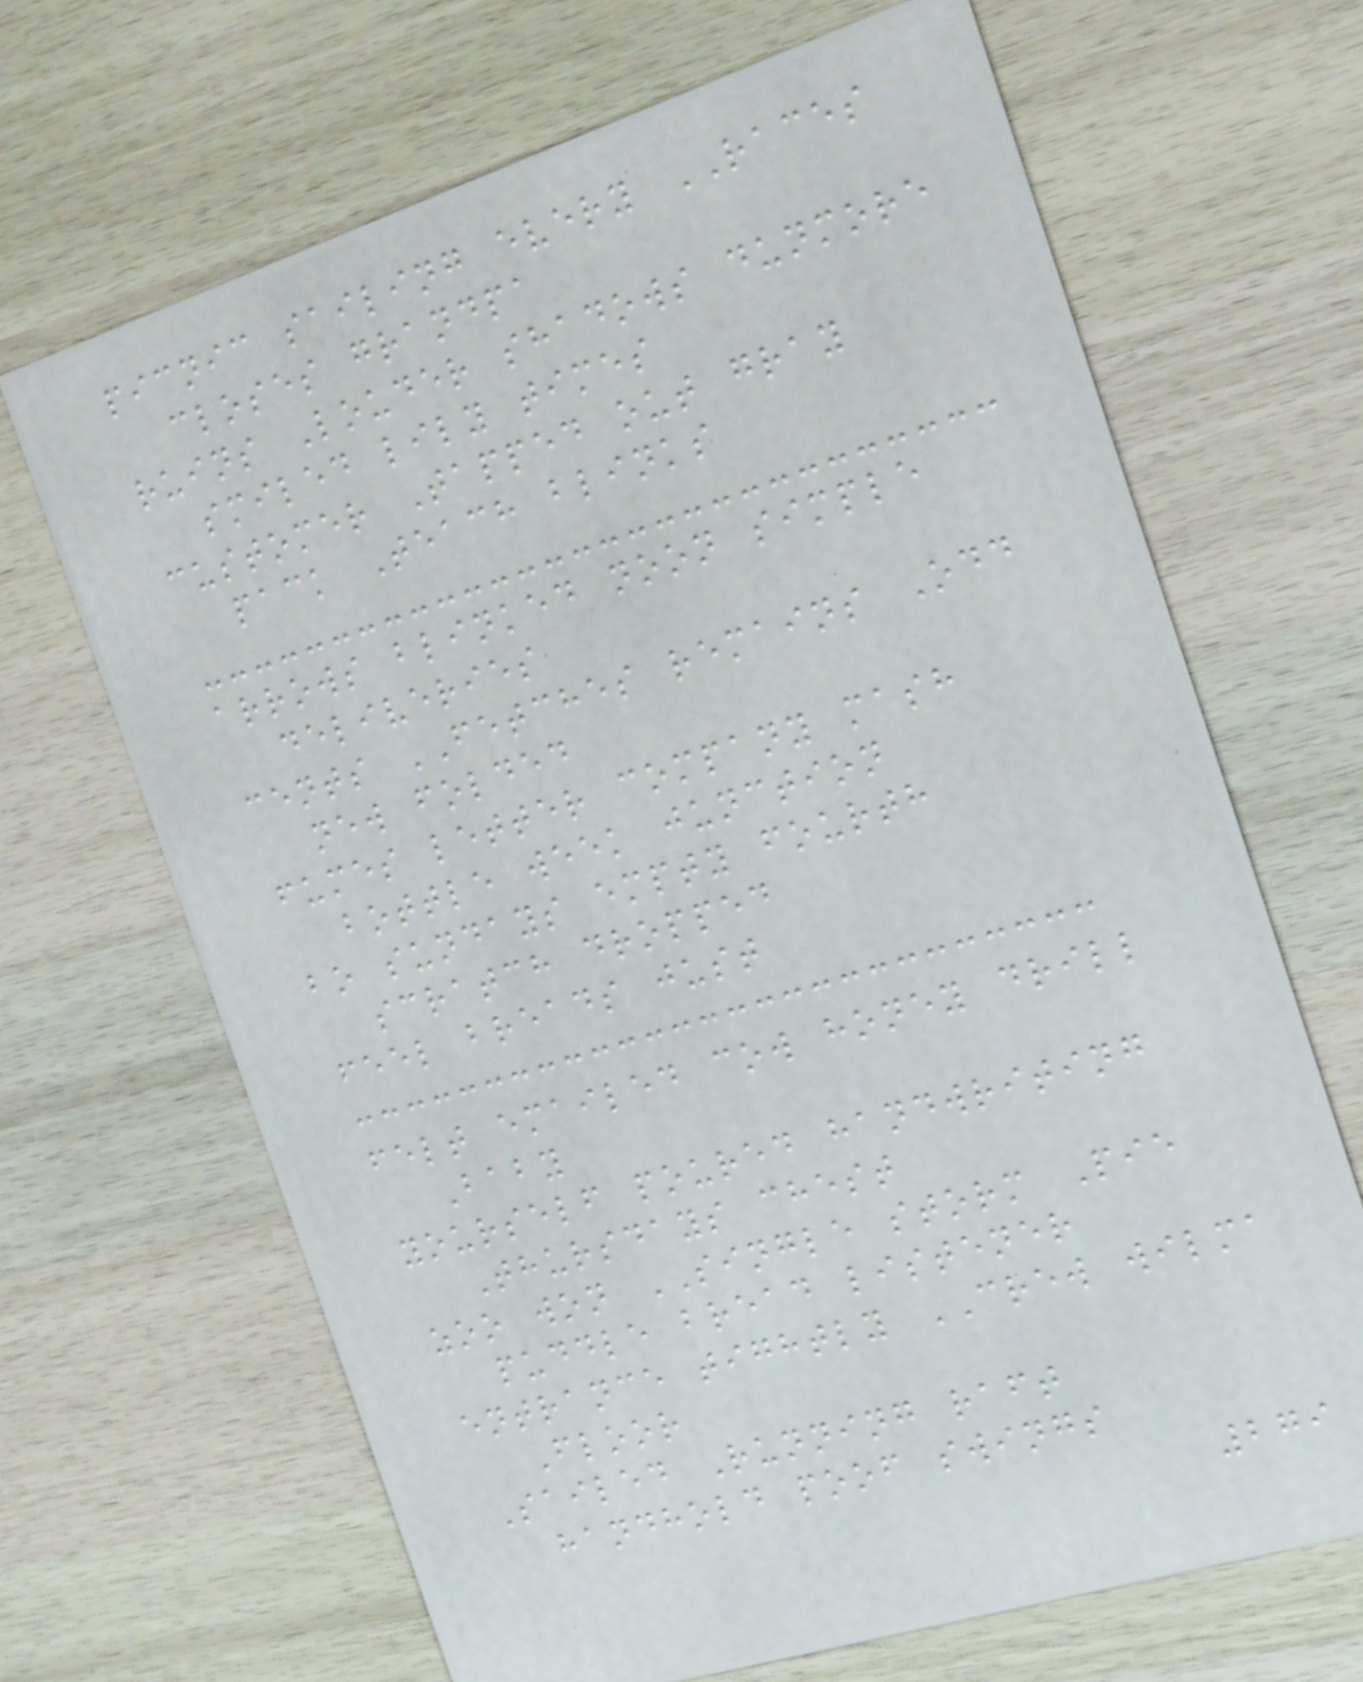picnic sailing every RACES
closes grandpa
ruins Louder shadows dunmore
smiled lily times
customer Tapped out gray
pack Teach blinks
arrows blinked noon simple
deliveries
cents FETCHES remains Odd
new folded
fumes letter company mash
bottle week junction
bo sundays empty fourth
scratch dropped
feel breads just
felt emailed cow honey drill
Baby
yourself poured handwriting
Thursdays chest
zoo won SINGLE storm Pie
puddle bread listener
entrance tightly CREW wilma
Floor
Sailed Running raft
handhold poof swings
279
